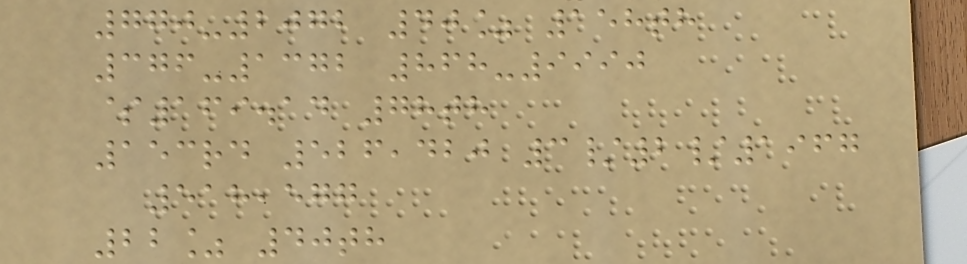770-2072 40% 158th
376-1372 868-9990
$169.14 78th
153rd 526,420 3/2/1967
518,577
22% 40th
